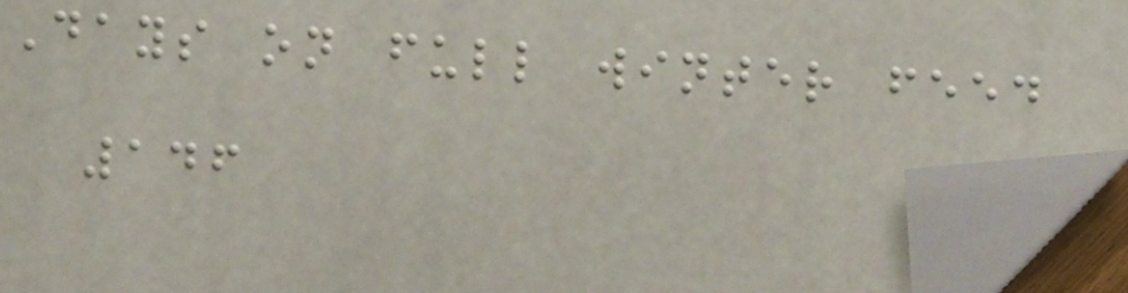Days on full winter feed
146
